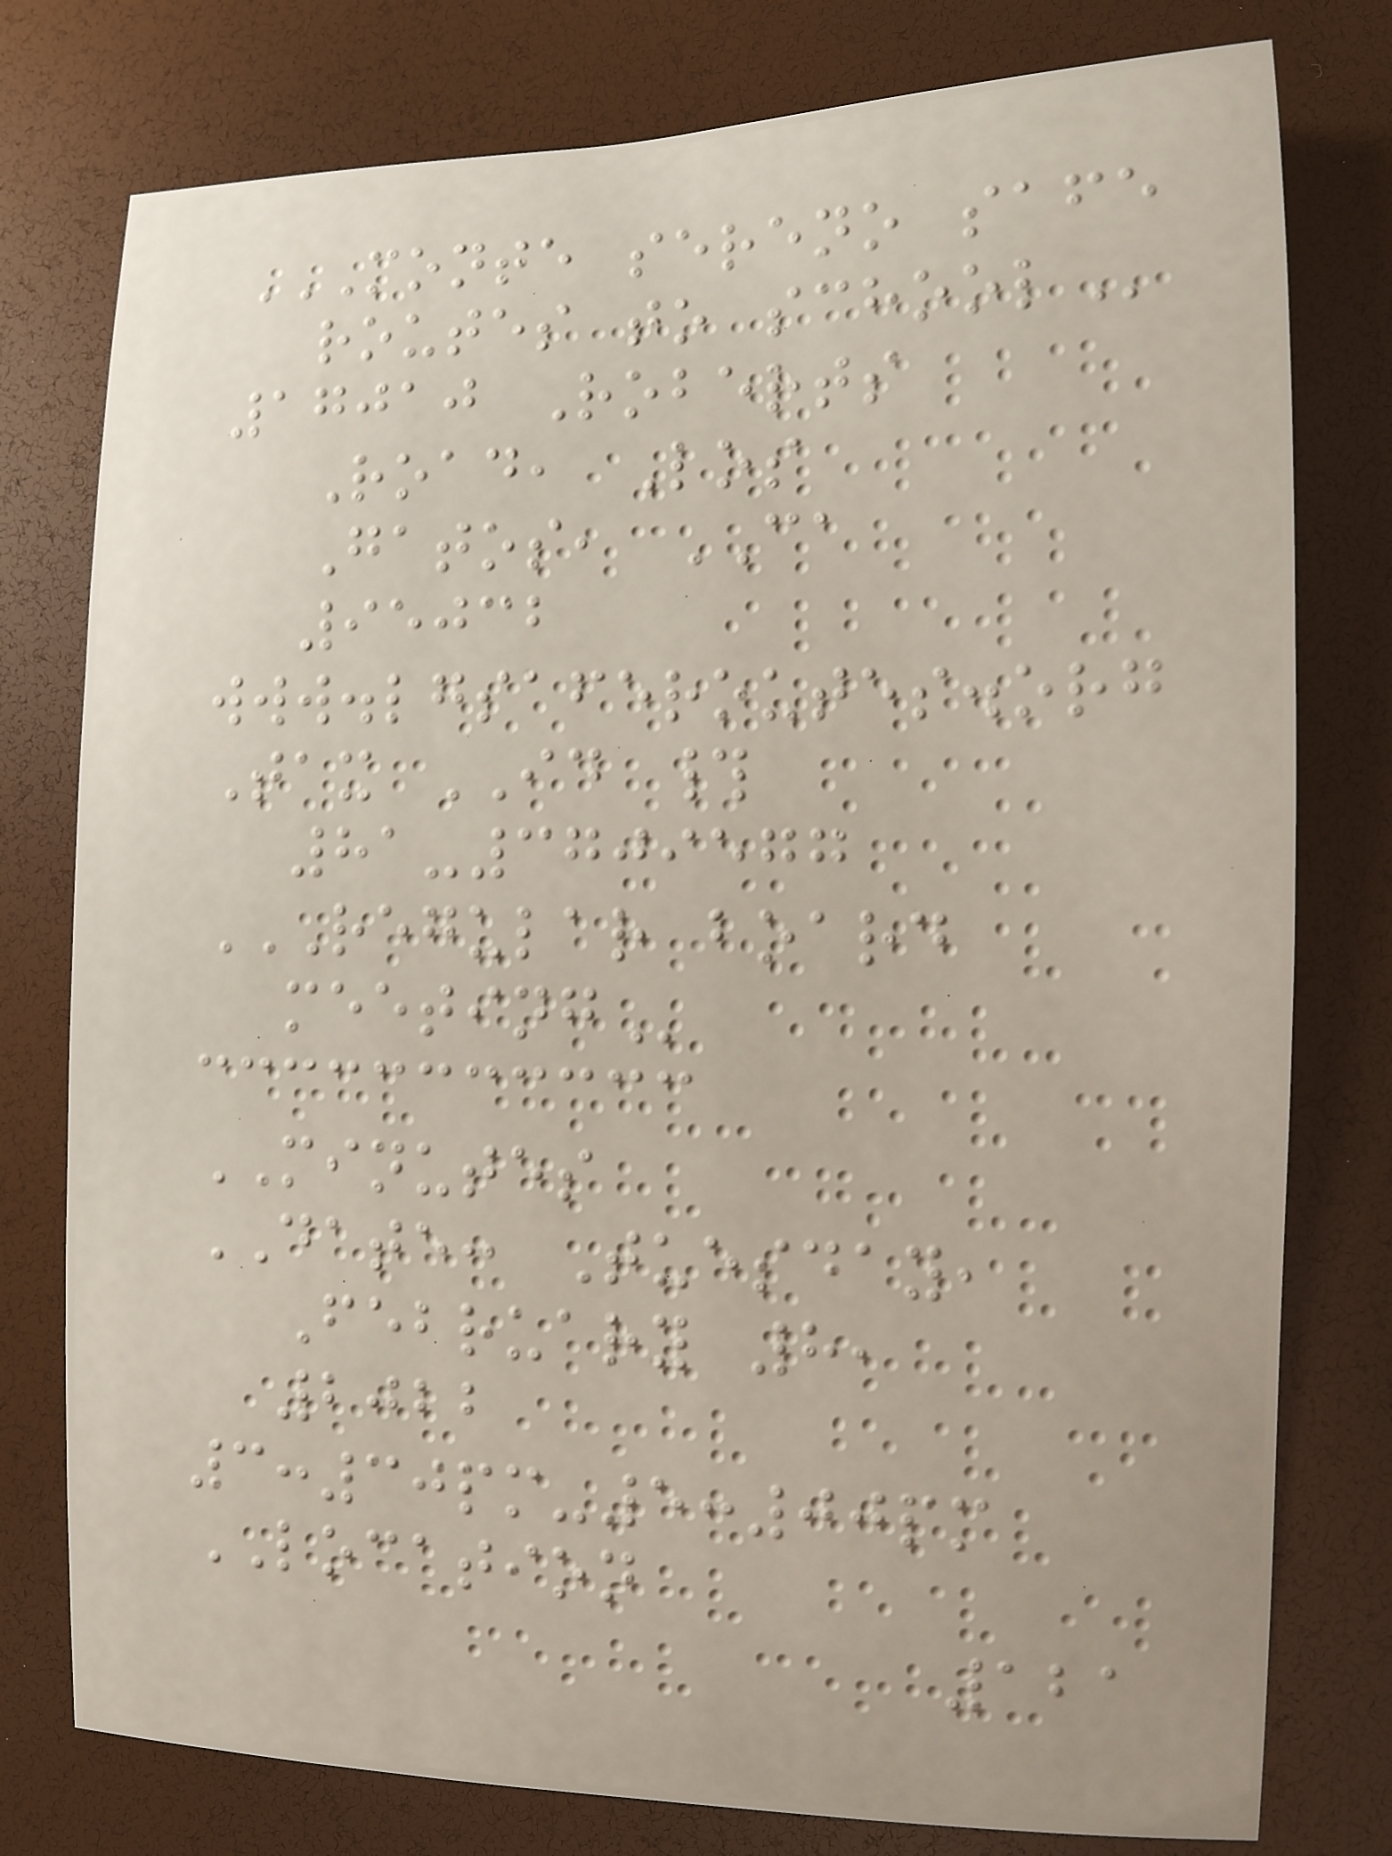MONTE SERENO SAFE
ROUTES TO SCHOOL
17010 Roberts
Road, Los
Gatos, CA
95032
www.lgsaferoutes.org
Tax ID #
81-3709577
REGULAR BOARD
MEETING
MINUTES
DATE: Tuesday,
February 8,
2022
3:30pm-5:00pm
LOCATION
121
